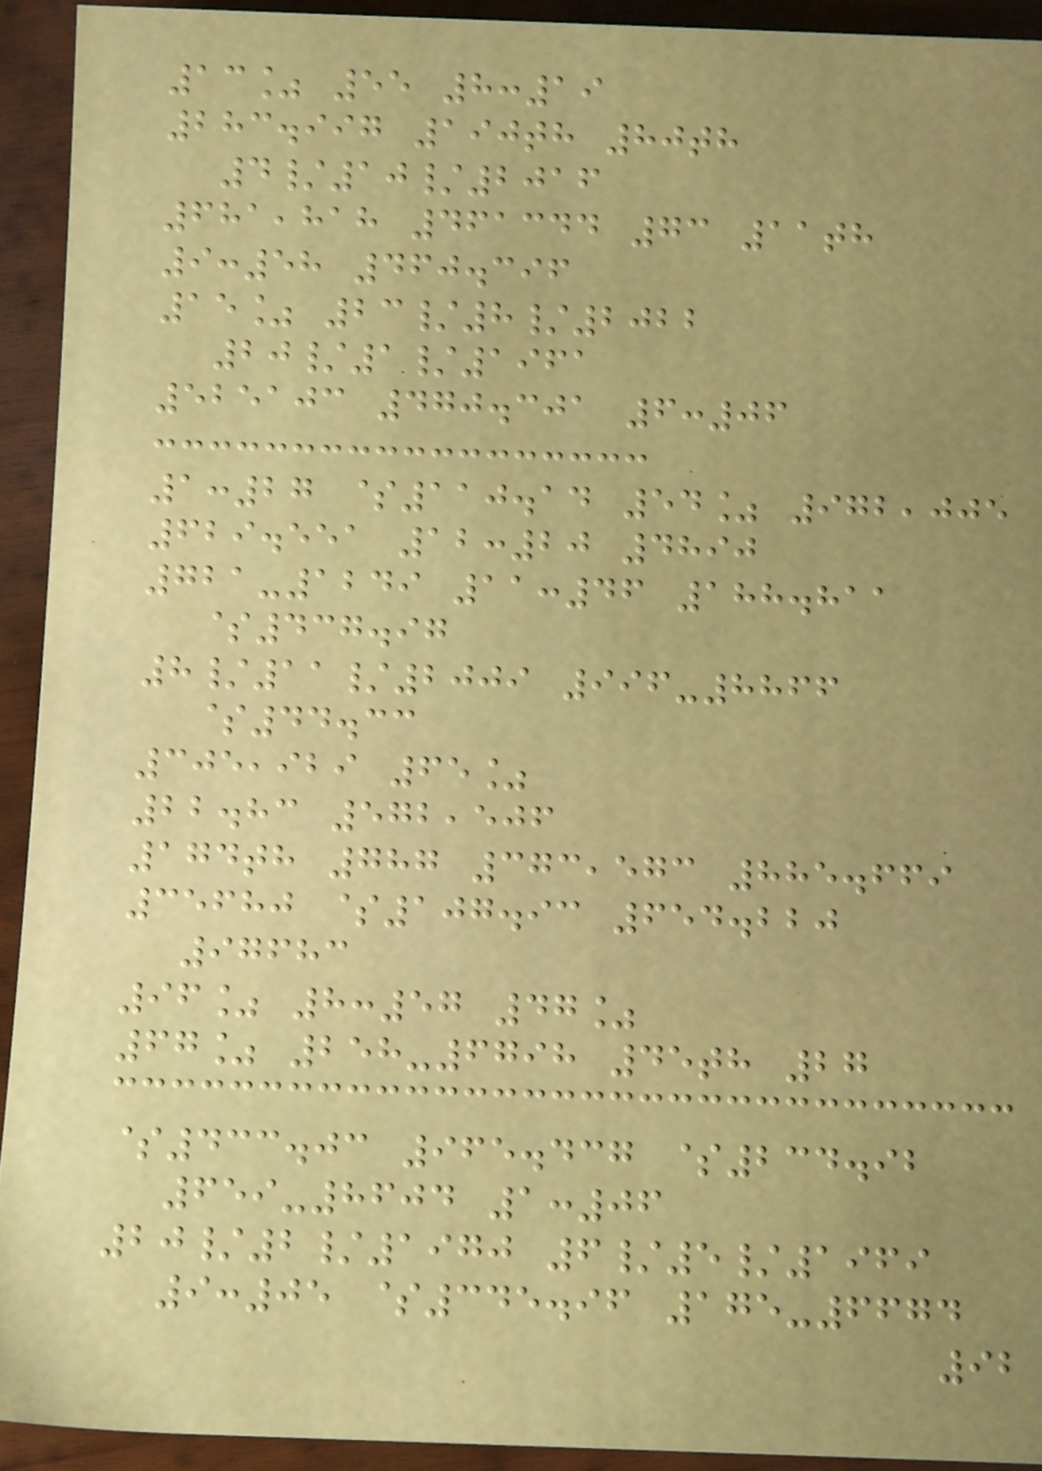13% 55 8:19
283.997 190th 80th
4/10/2016
681,818 461344 73 11th
9:58 460.396
15% 23/8/2022
20/1/1961
525103 470.301 6:06
1:27 $110.14 54% 972,005
629.551 12:20 4890
721-1249 11:46 188.811
$437.97
8/11/2009 996-8866
$44.33
305,929 65%
22.83 572,506
174th 787 373,573 885.669
35680 $107.93 654.220
97683
96% 8:57 47%
67% 258-6798 45th 27
$433.03 965.437 $234.92
659-8604 1:06
20/2/1970 6/5/1969
9:05 $345.96 175-6674
92
